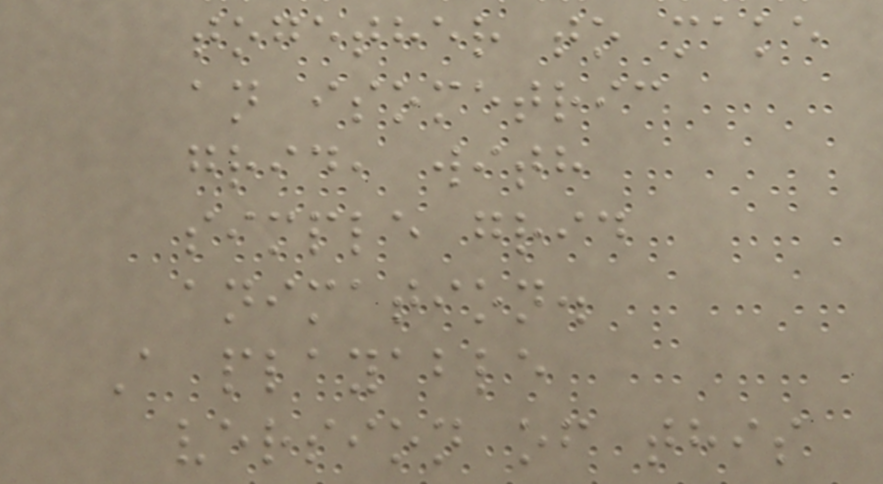together to make
an isometric
grid, with
simple grid
animation.
A playable
version of this
